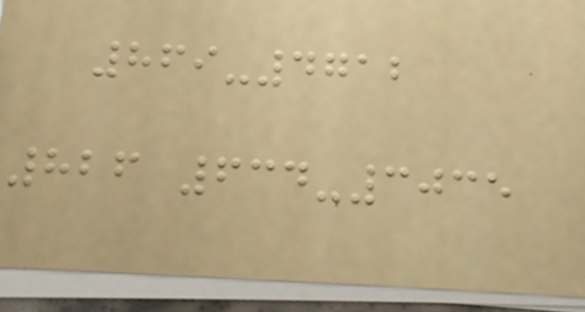869-4712
826 634-3035
